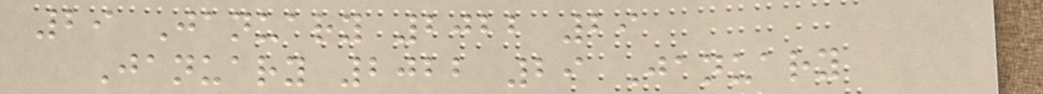29 January 2022 29
January 2022 29 January
